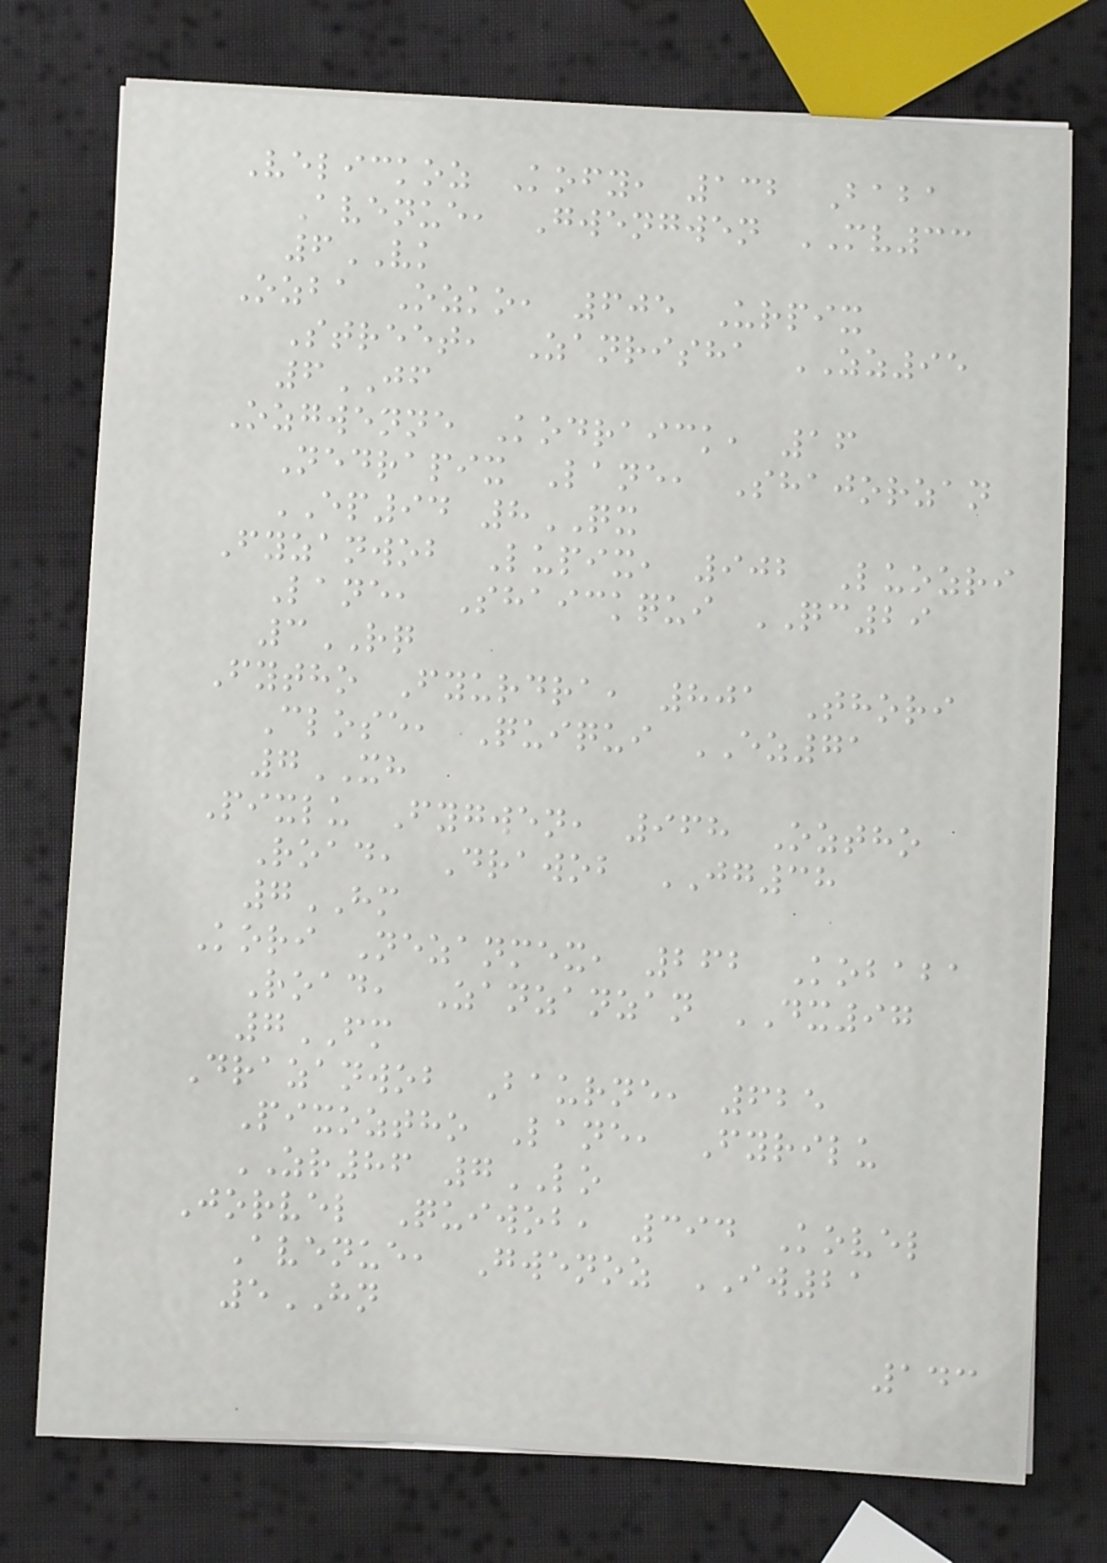Velickoz Kofy, 132 Baba
Avenue, Gwengwen MV33
6VK
Ozba Ozko, 605 Urpix
Street, Zanrisha ZZ95
6JF
Ozgwenne Kodraick, 16
Nedrapix Lane, Shajorzan
EP94 8QX
Fyzanwob Lupix, 902 Luozri
Lane, Shaickqui QC29
3RQ
Fytho Fyurdra, 801 Thori
Close, Quiqui EZ71
7XH
Pixlu Fygwen, 968 Oztho
Road, Drawob JG38
7HM
Kori Nezanmex, 262 Kobaba
Road, Zanzanzan DX97
7FM
Drazanwob Baurne, 625
Pixoztho Lane, Fyrilu
ZR86 7LO
Jorvel Quiwob, 394 Kovel
Avenue, Gwenoz IW21
5HN
143
